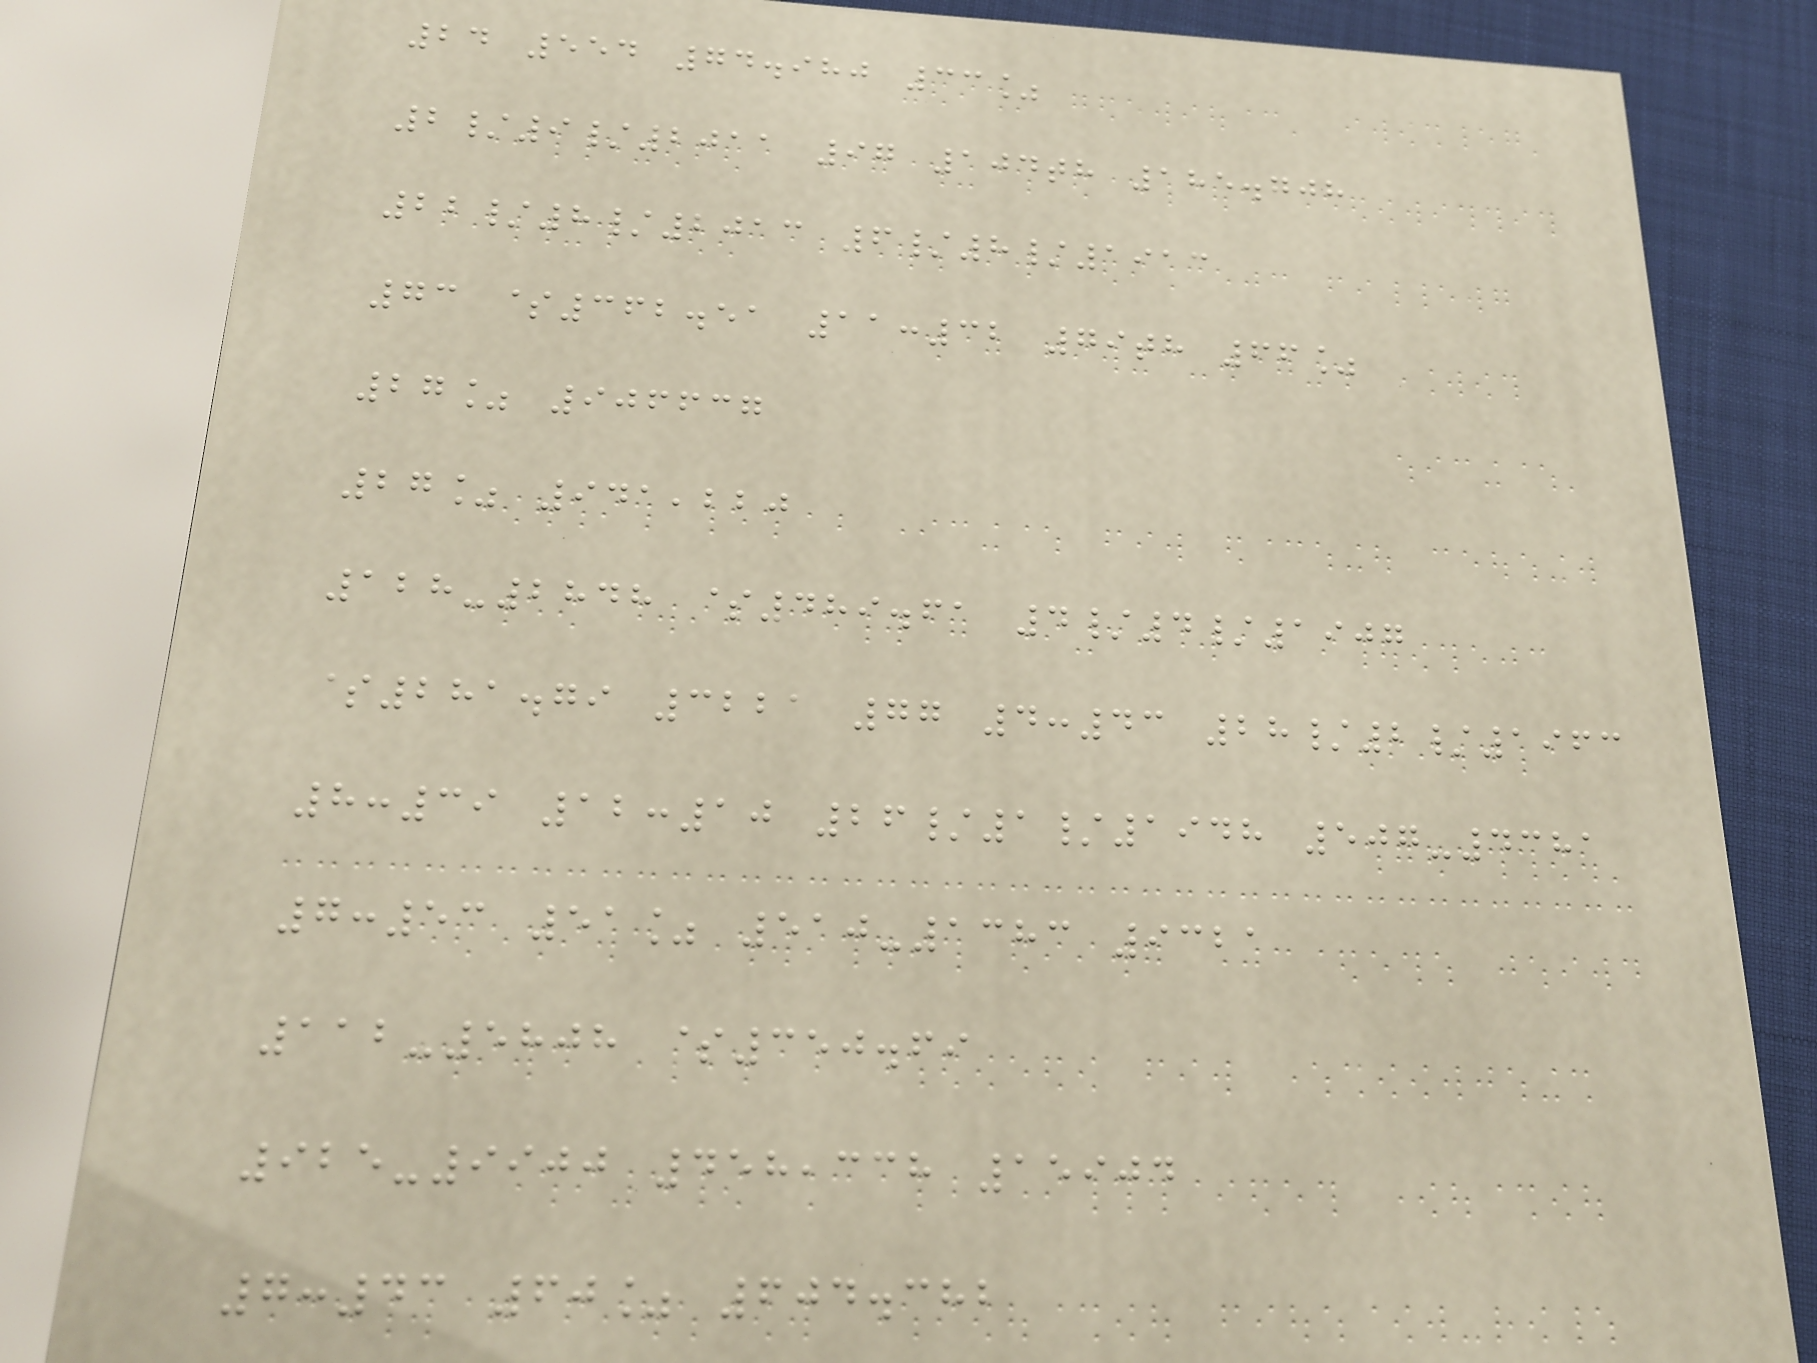24 554 74.980 33%
2/9/2011 97 104th 185.708
22/8/2013 6/8/1913
73 $362.51 11:32 79th 66%
27% 906637
27% 941,220
128-2848 $489.61 4/4/1907
$281.79 3221 77 4:43 28/2/1963
8:39 12:10 26/1/1948 507-4381
7:53 51% 510-1383 9321
112-5808 $350.69
925-9900 458,338 15904
7:43 60% 604.382
